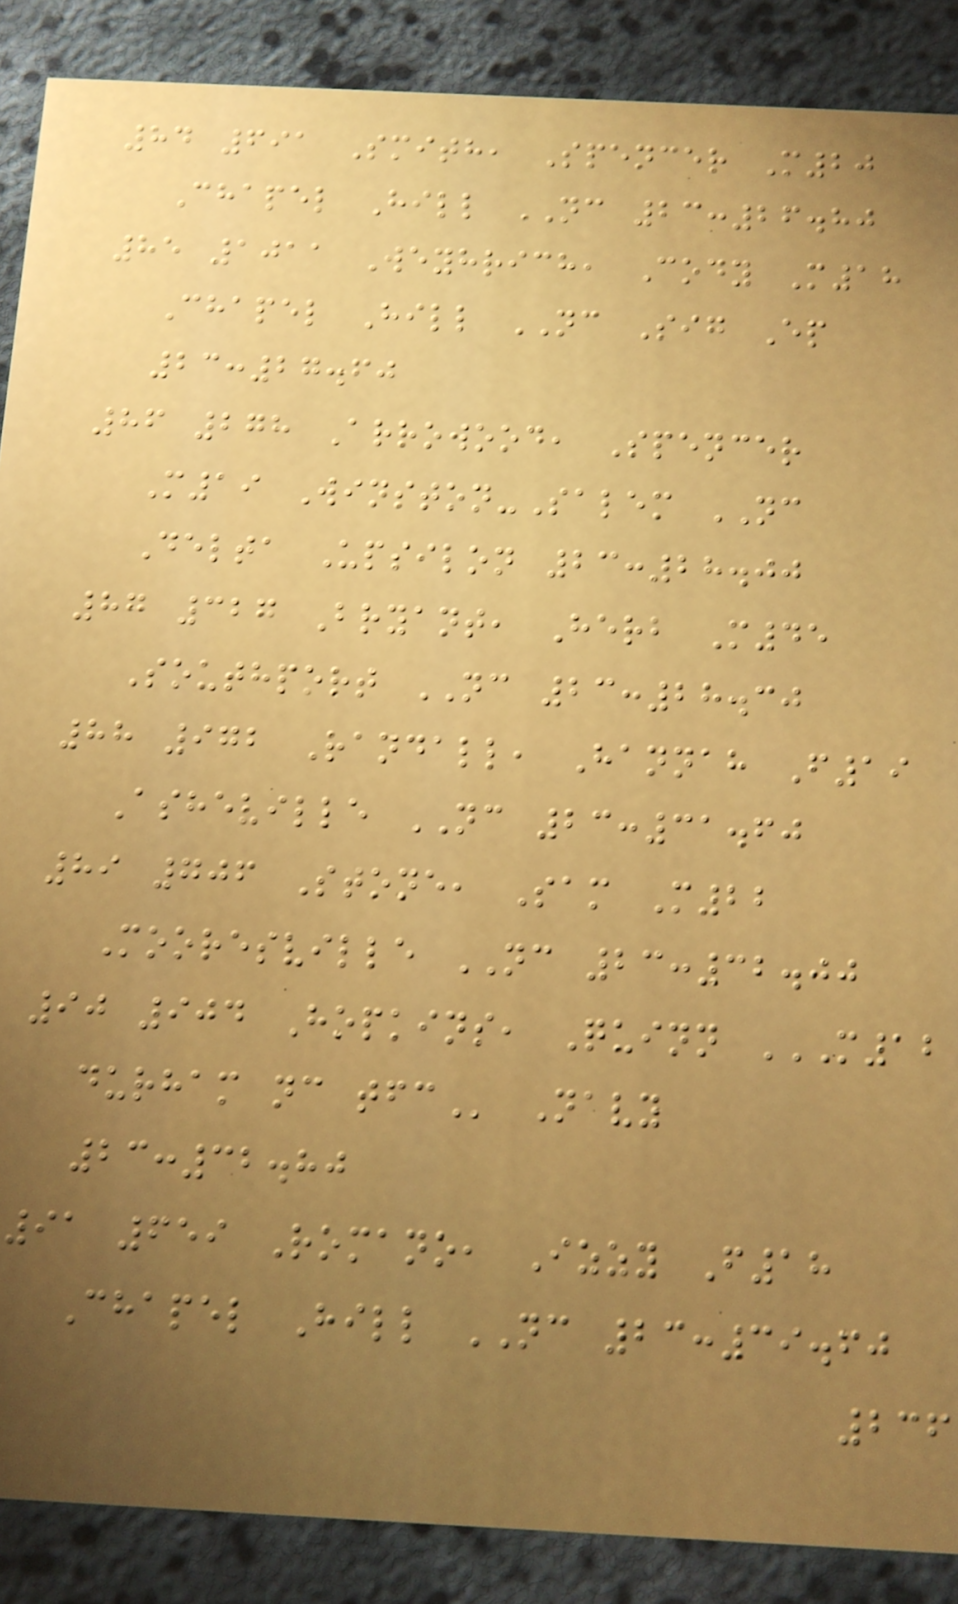84 691 Smith, Spencer M20
Chapel Hill NC 23:26.80
85 1011 Weyhrich, Cody M18
Chapel Hill NC Sig Ep
23:27.60
86 278 Arrowood, Spencer
M19 Winston-Salem NC
Delta Upsilon 23:28.00
87 327 Bryant, Herb M45
Southport NC 23:28.30
88 972 Randall, Hannah F19
Asheville NC 23:31.60
89 706 Stone, Sam M22
Mooresville NC 23:32.00
90 904 Hopkins, Quinn M12
DURHAM NC TFC Navy
23:32.80
91 659 Romano, Izzy F18
Chapel Hill NC 23:39.60
236
